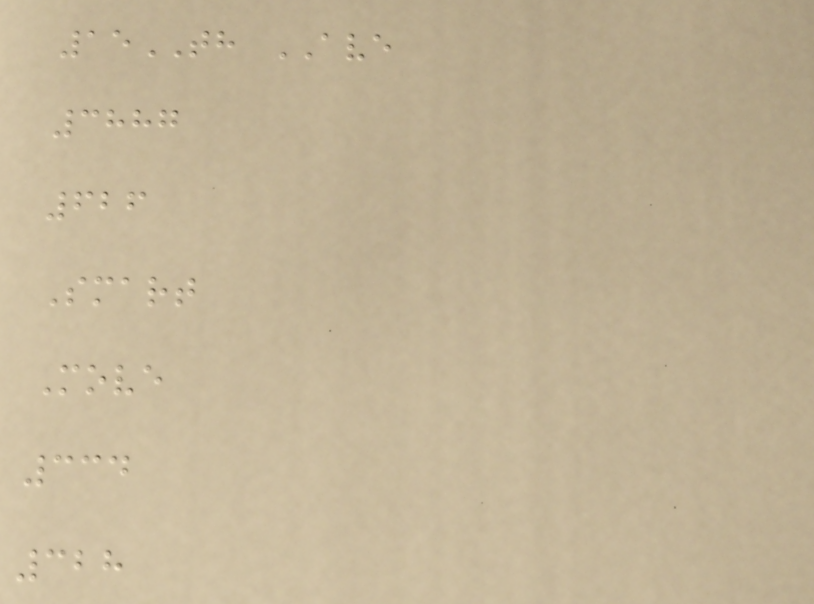15TH AVE
3887
626
Smart
Move
334
328
